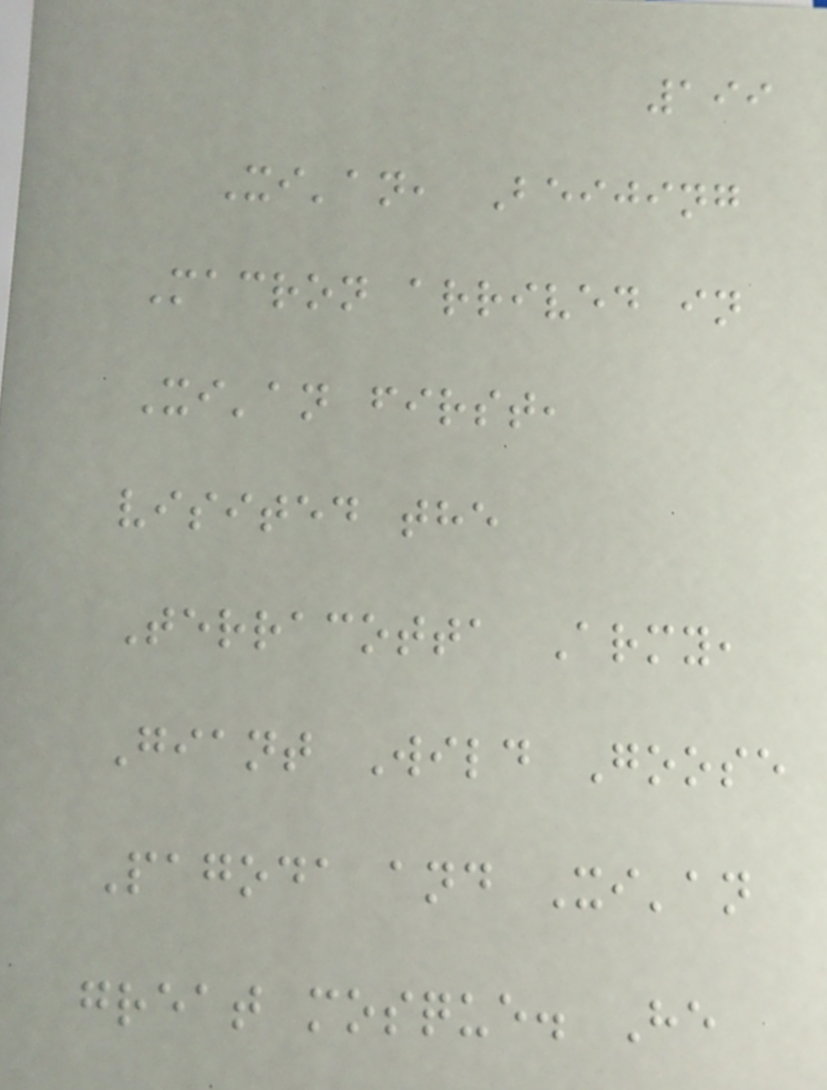199
Xi'an, Beijing
Macron arrived in
Xi'an first,
visited the
Terracotta Army,
Giant Wild Goose
Pagoda and Xi'an
great mosque. He
